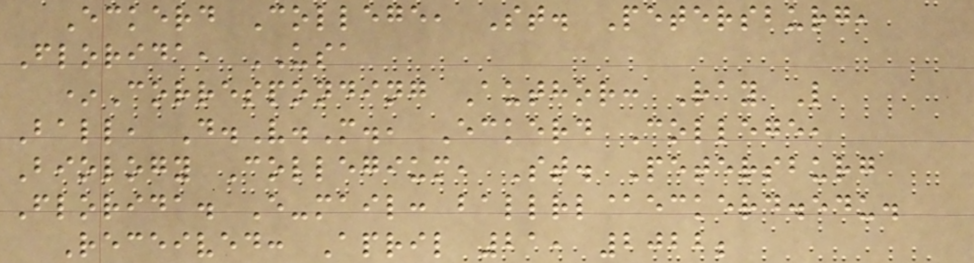Eckerd College, St. Petersburg,
Florida, USA
*Corresponding Author: Ray L
Ball, D.V.M., Eckerd College,
Biology Collegium, St. Petersburg
Florida. E-mail: ballrl@eckerd.edu.
Received: April 21, 2022;
